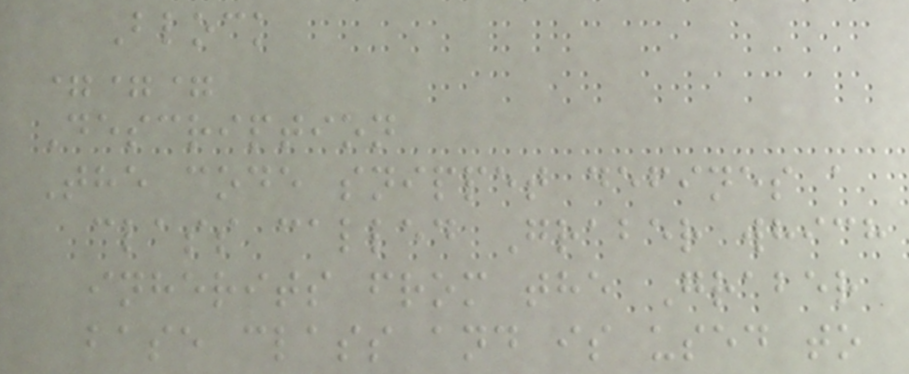Block
===
Description
The code snippet defines a
class called Graber which
inherits from the Graber
base class and is used to
